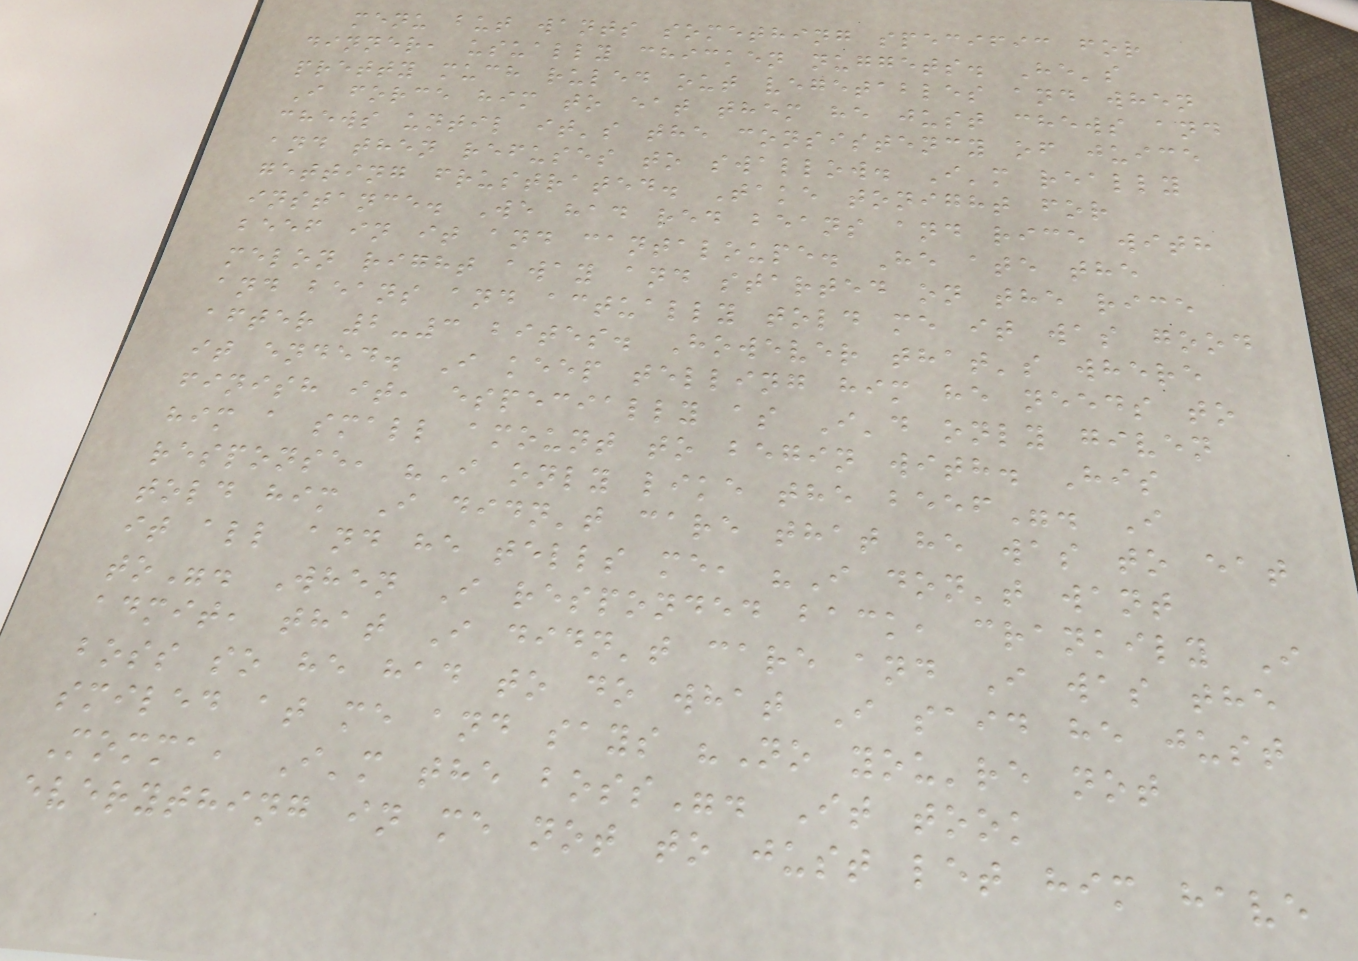menu but wants something specific for
dinner, usually chicken nuggets. He's
pretty much ruled out vegetables and when
I force him to eat them he just chews and
chews until it's the consistency of juice
and then refuses to swallow. I'm really
getting frustrated. Take tonight for
instance. We had red beans and rice with
beef in it and cantaloupe. He ate the
melon right away and started on the rice
and beans and actually told me it was good
after 2-3 bites. However that's where
it ended. I keep telling him he needs to
finish it, especially as I'd only given
him a small amount to begin with. His
response, "I only like the beef". I
told him I didn't care that he was to eat
it all and he tells me, "I don't want
to". When I responded back, crankily I
admit, that I didn't care and I was the
boss so he had to do what I said he just
smiled at me and says "No you're not
Momma, I'm the boss". It took
everything in me not to just let him have
